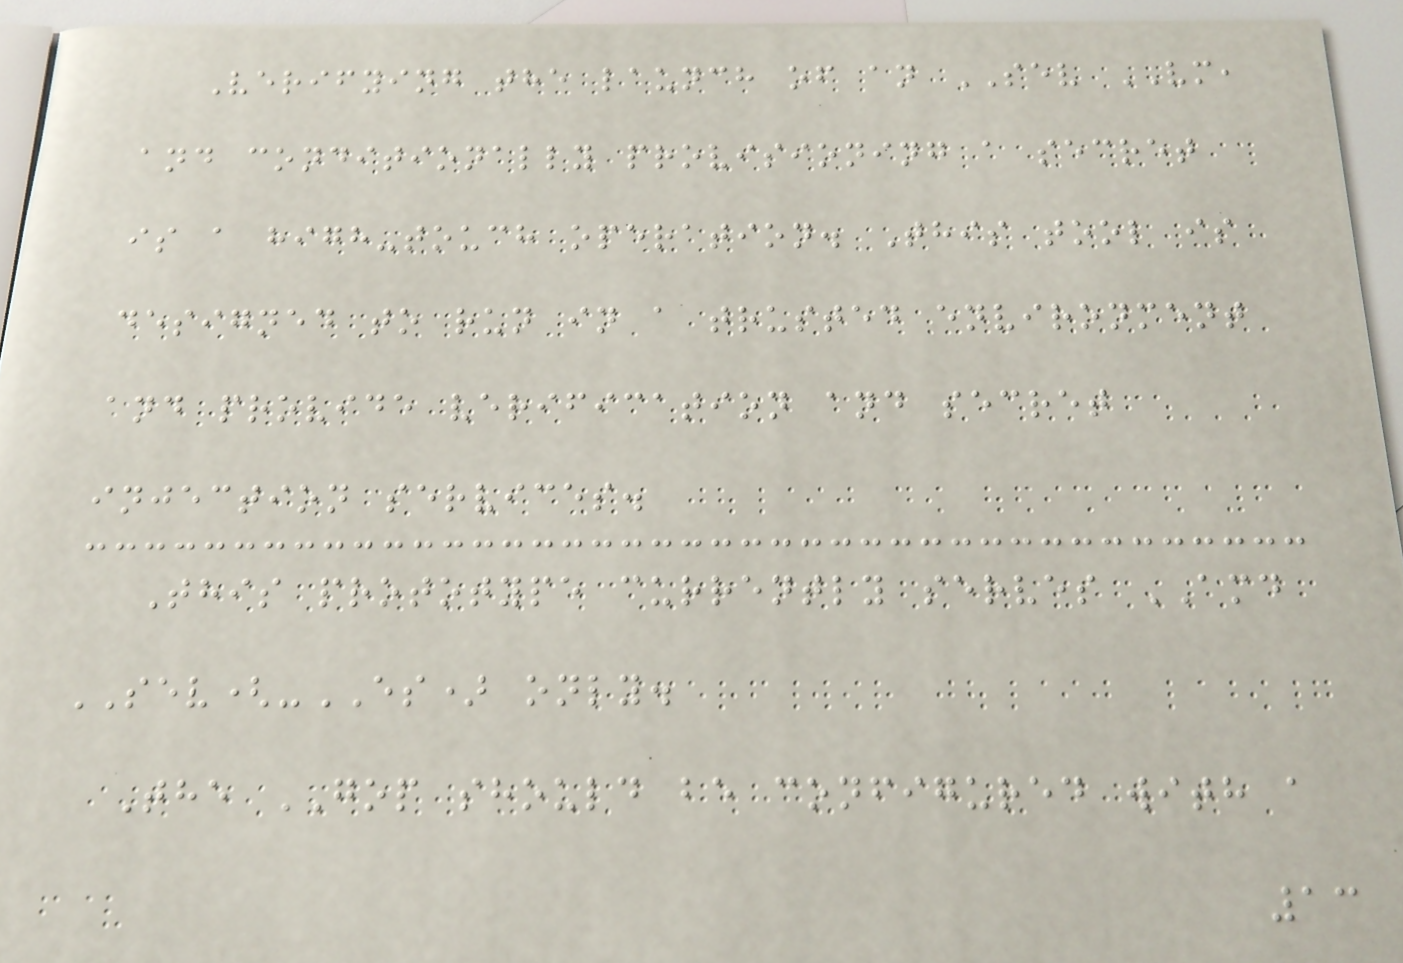Verifying the launch of an SEV VM,
and conditionally provisioning a secret
is a high-touch operation. This tool is
designed to run in a trusted environment
and provide verification and secret
injection services.
This prototype currently serves AMD
SEV(-ES) only.
The GOP should be configured with a
13
